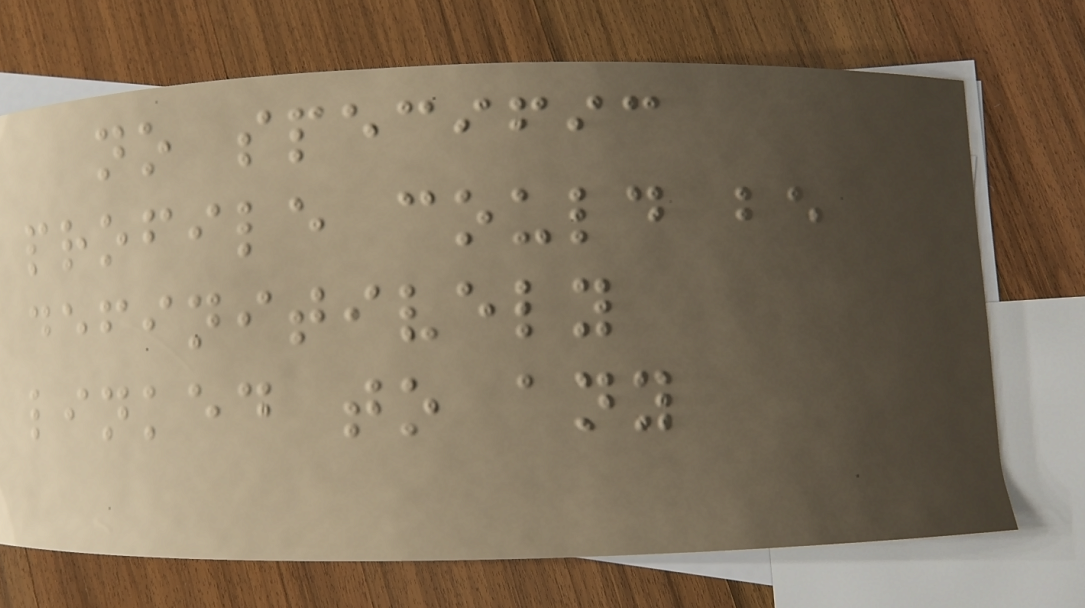no specific
profile could be
definitively
linked to any
